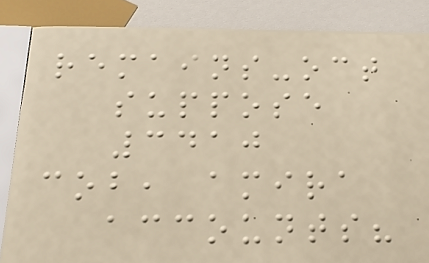remains-oct
suppose
3410
cob, amira
accounts?
